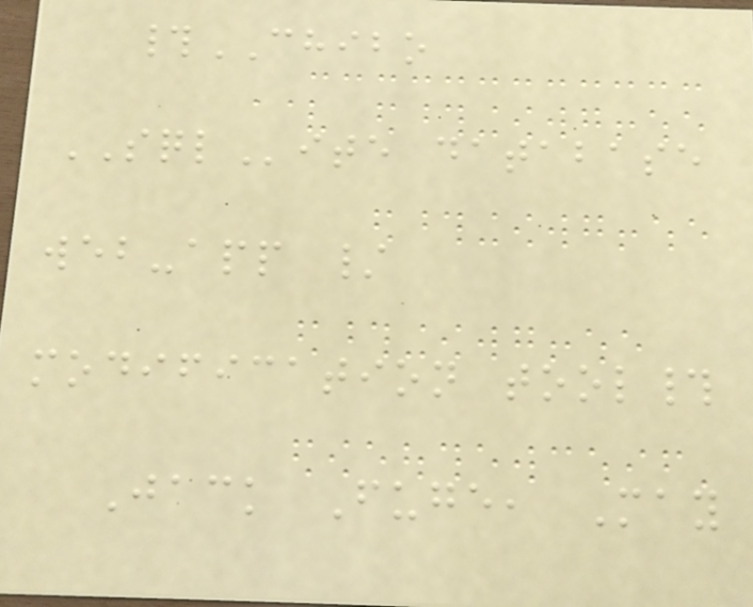#CHIBO
SQLite database
web-app /
modification tool#
Jack Fuge, May
